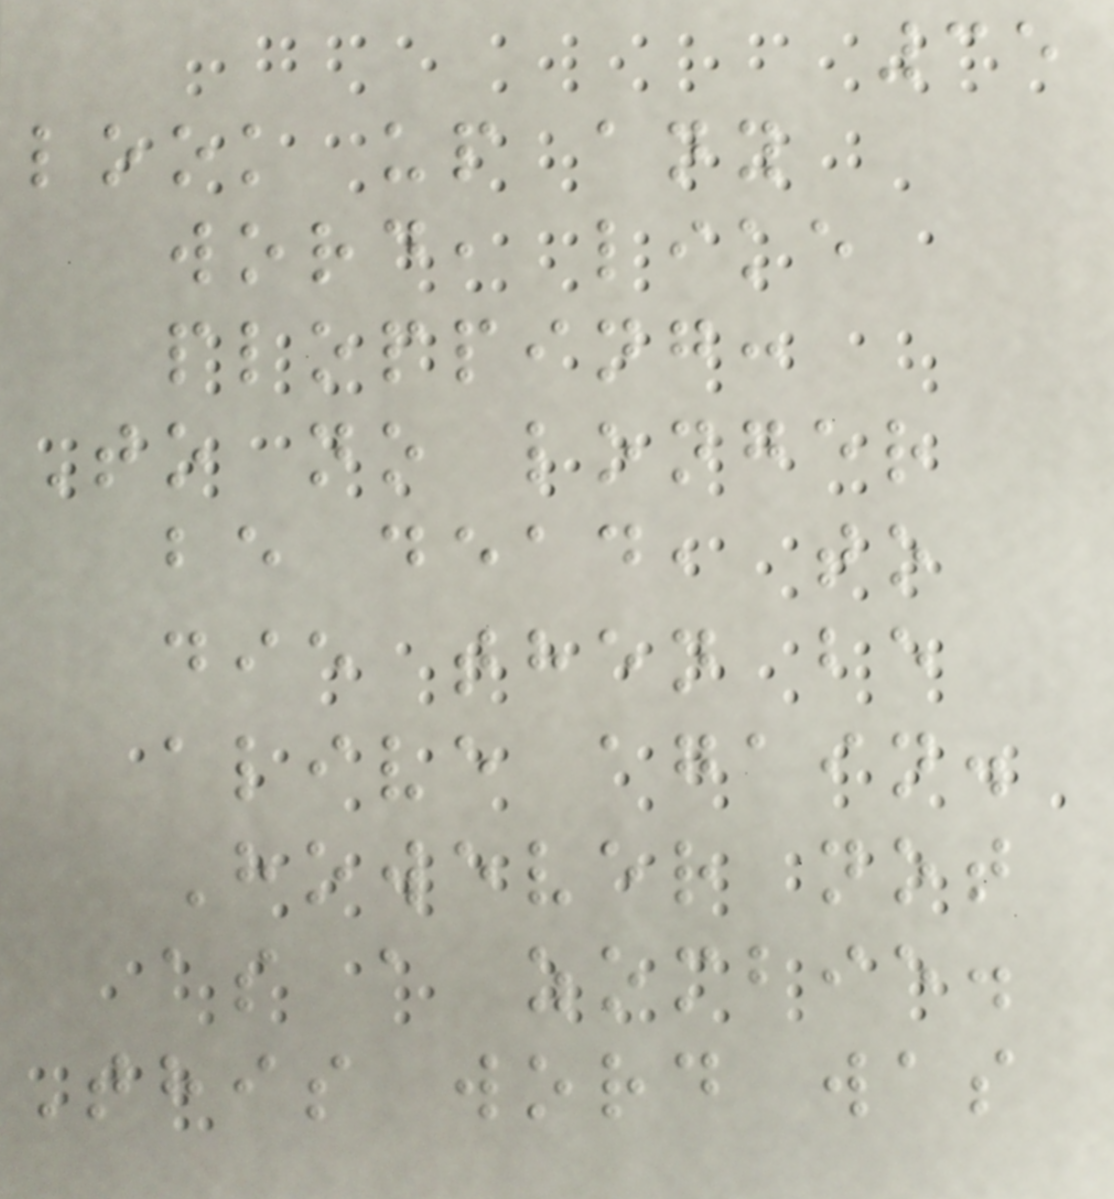35
look up any
word, like
plopping:
To no longer
be dead, to
die then be
alive again.
However not
as a zombie.
This word was
